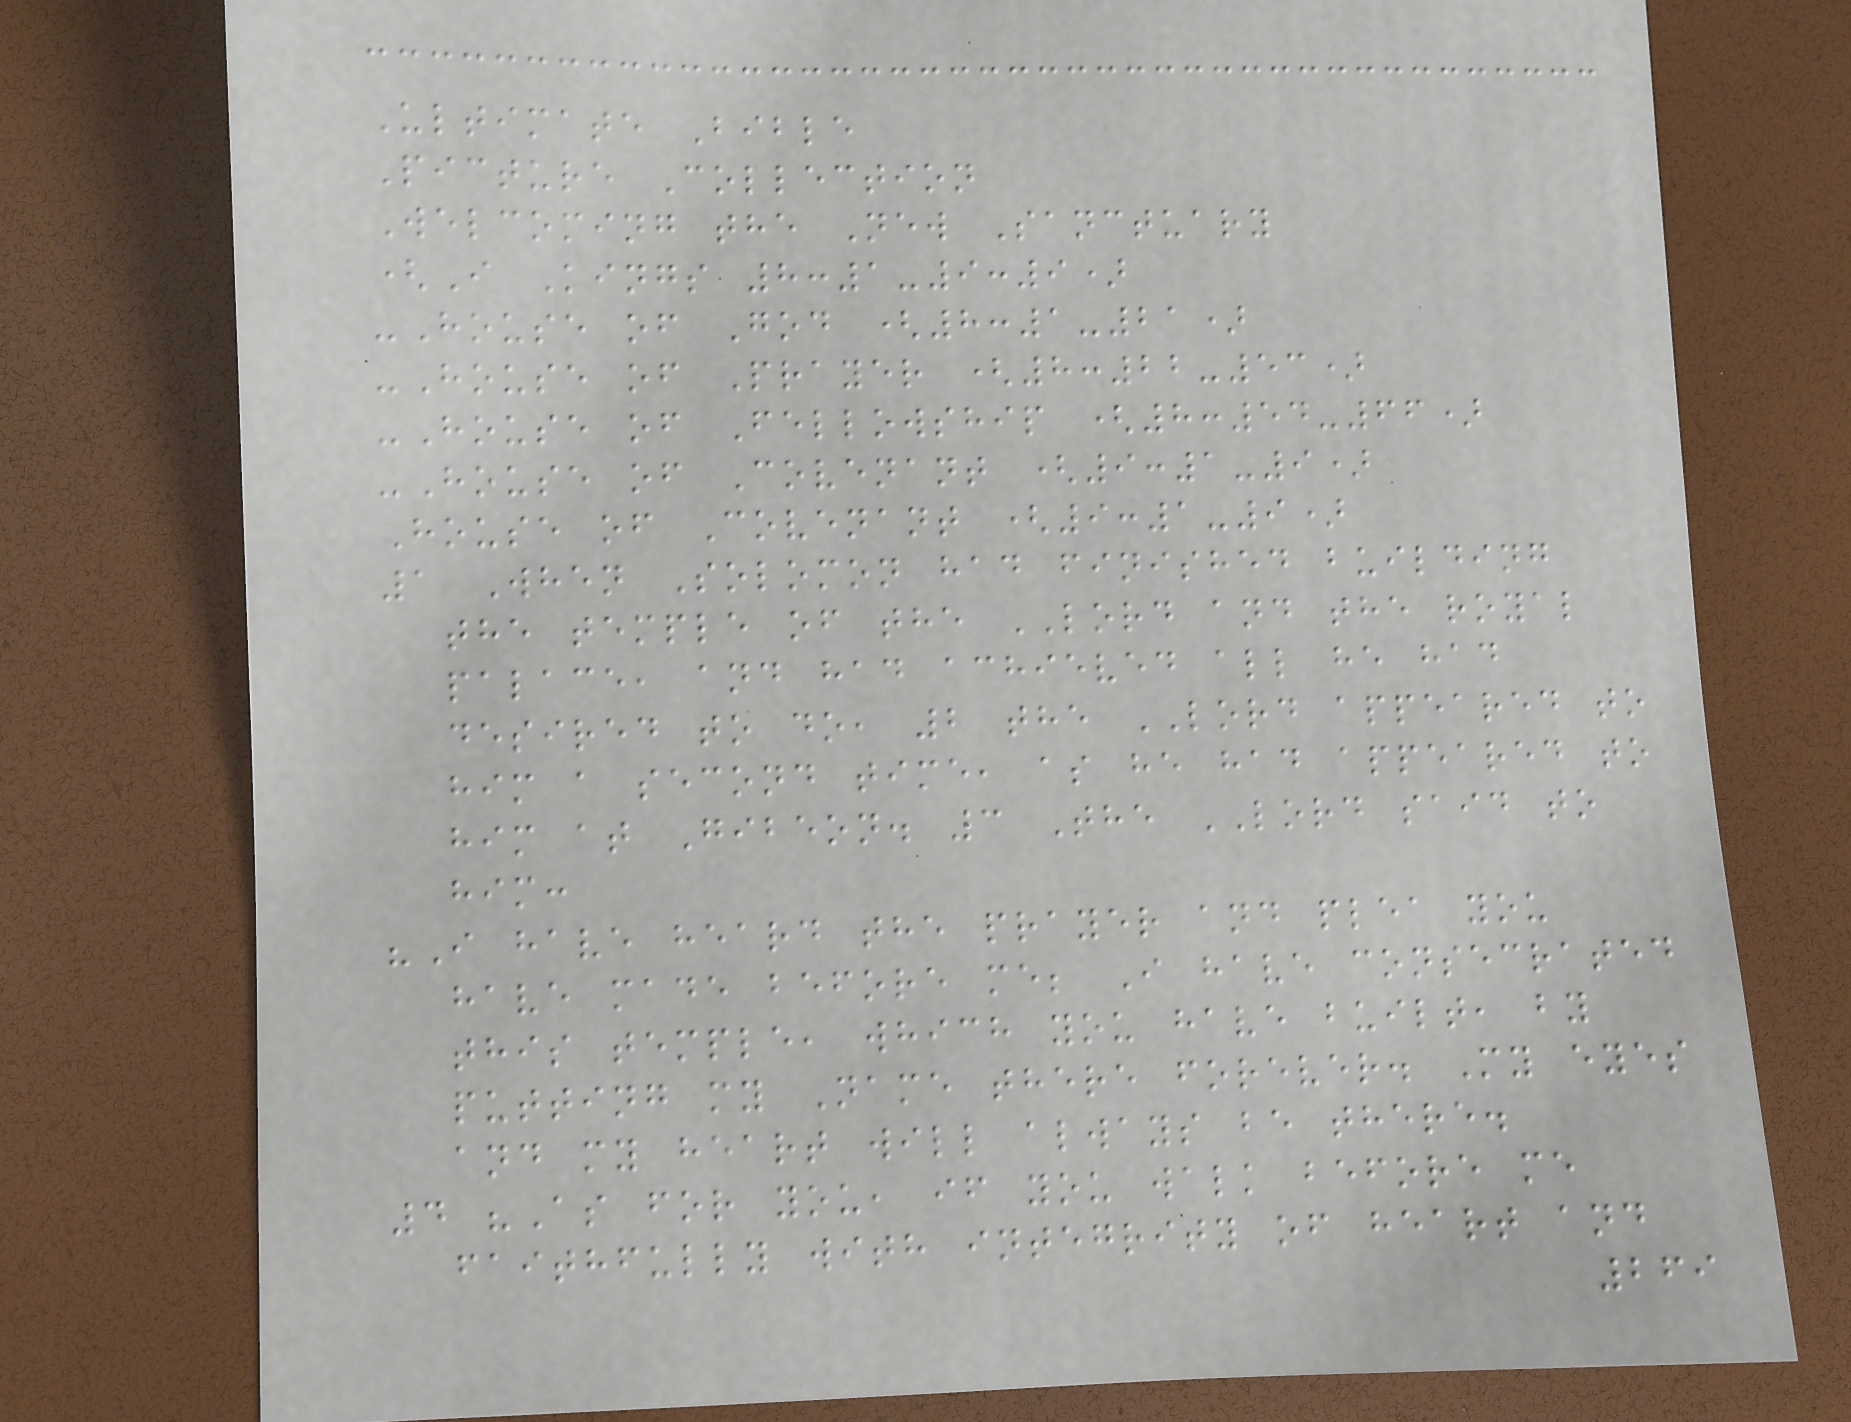Ultimate Bible
Picture Collection
Welcoming the New Sanctuary
(I Kings 8:1-9:9)
-House of God (8:1-21)
-House of Prayer (8:22-53)
-House of Fellowship (8:54-66)
-House of Covenant (9:1-9)
House of Covenant (9:1-9)
1 When Solomon had finished building
the temple of the LORD and the royal
palace, and had achieved all he had
desired to do, 2 the LORD appeared to
him a second time, as he had appeared to
him at Gibeon. 3 The LORD said to
him:
"I have heard the prayer and plea you
have made before me; I have consecrated
this temple, which you have built, by
putting my Name there forever. My eyes
and my heart will always be there.
4 "As for you, if you walk before me
faithfully with integrity of heart and
269
